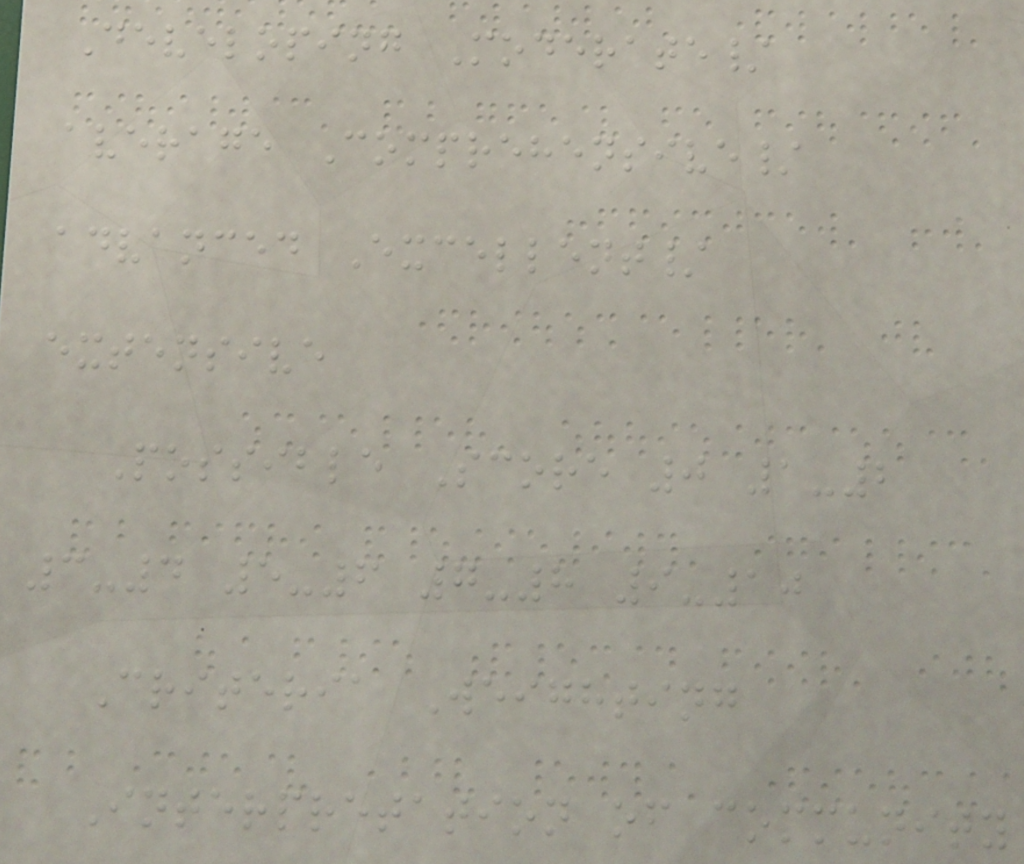Developing Moderate/
average Comprehensive/
advanced Excellent/
extensive
Possible Score 0 1-2
3-4 5-6 7-8 9-10
Criteria Weighting
Interpretation of community
